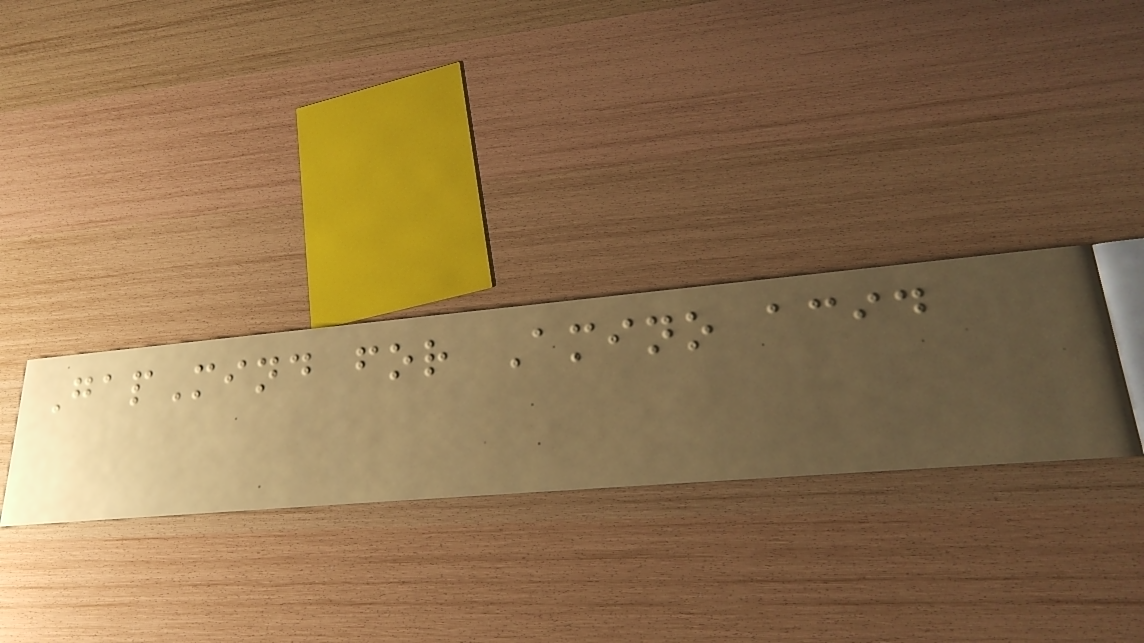GapMind for Amino acid
